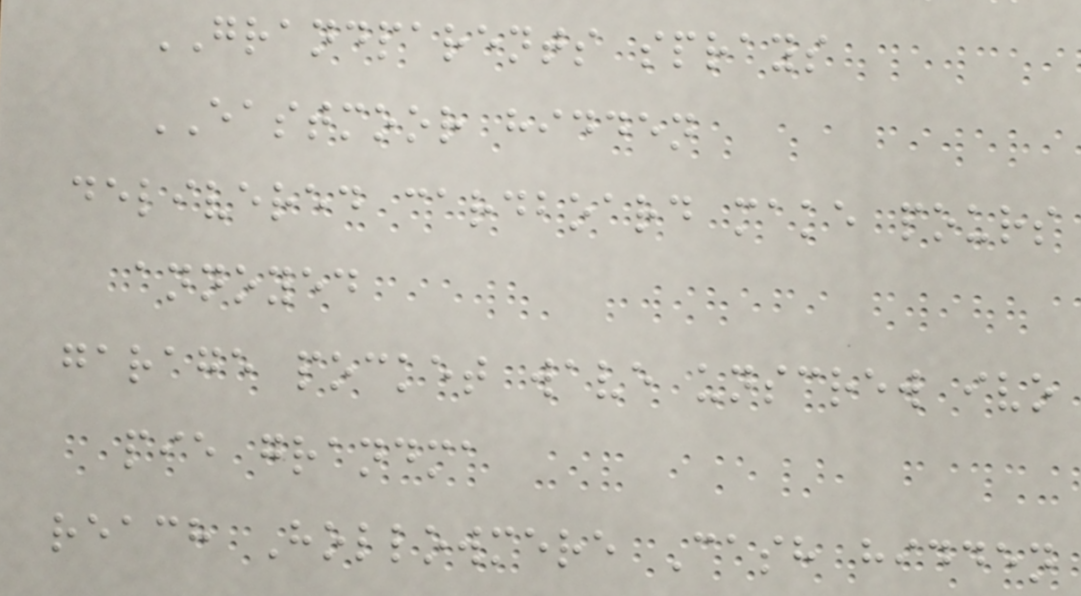GRANDPARENTS sprays
EASTMOOR hidden
delivered cardboard make pours
annoyed
garage pocket wave unscrew ivo
pie grandma
reach Hollowmere Cash hidden
